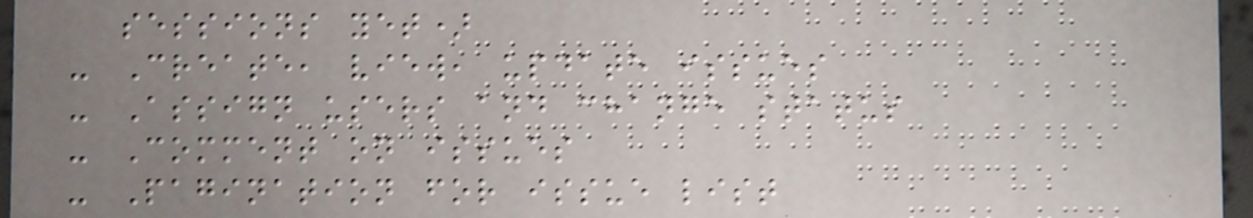sessions yet)
- Create, view, update issues
- Assign users and change status
- Comment on issues
- Pagination for issue list
